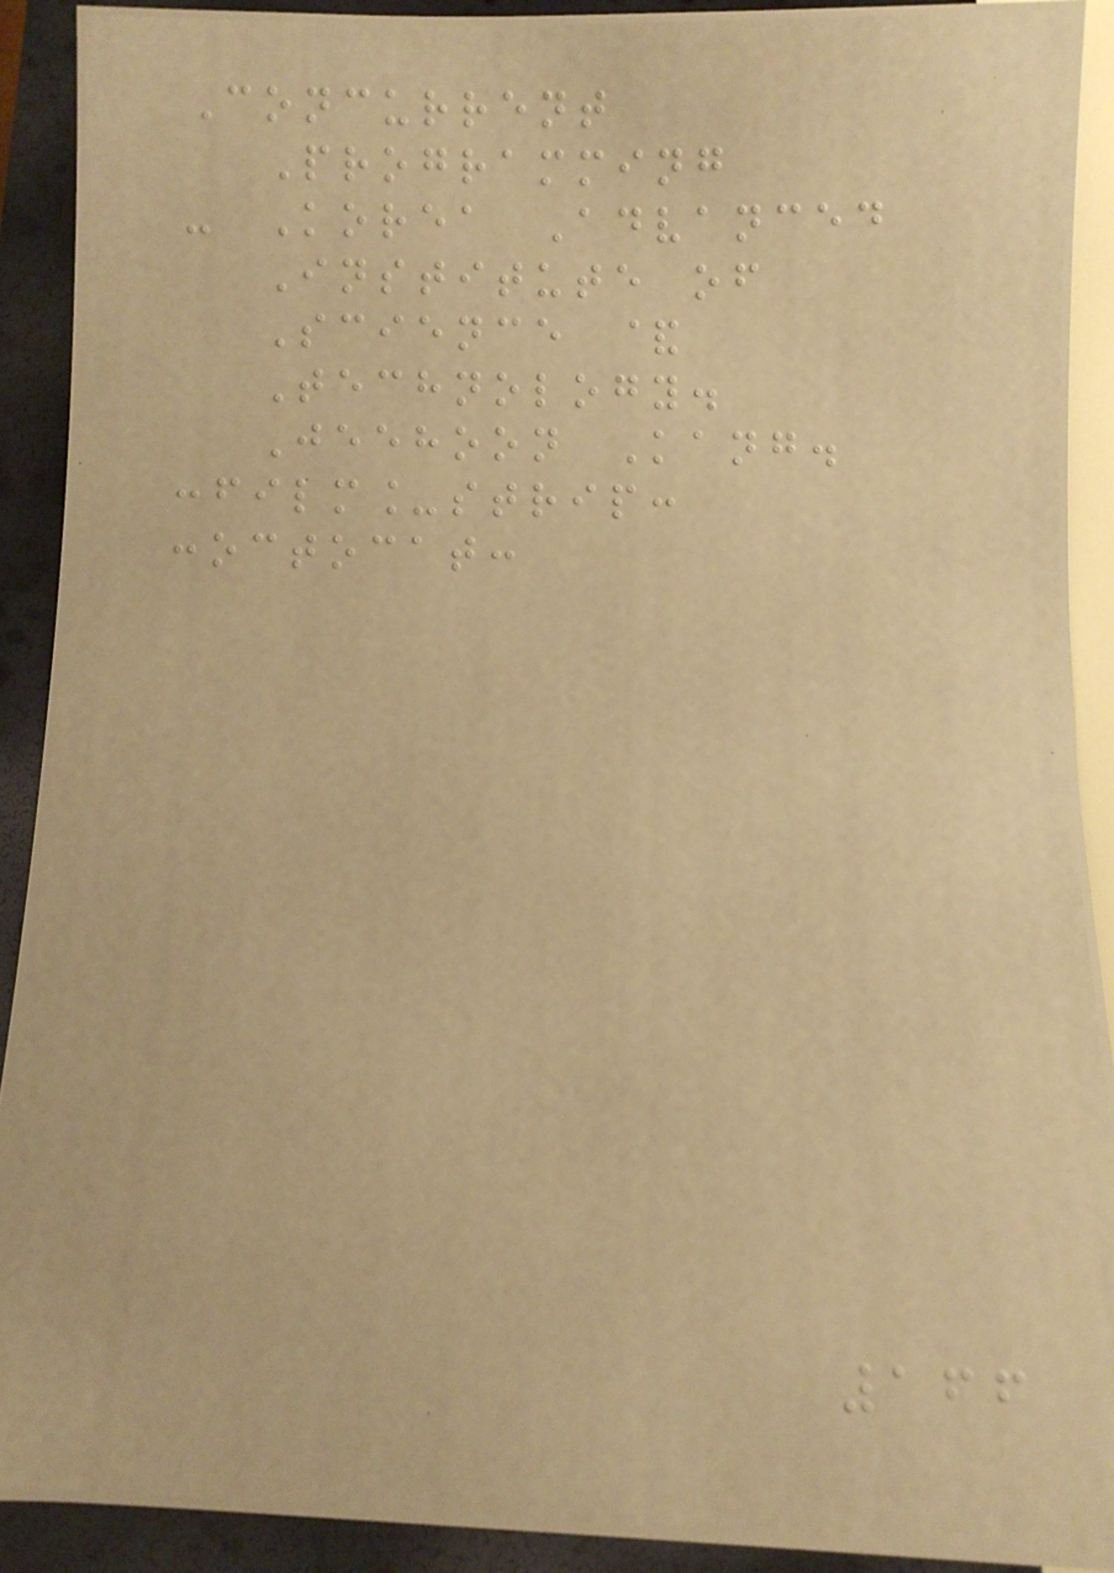Concurrent
Programming
- Korea Advanced
Institute of
Science &
Technology.
Jeehoon Kang.
:film_strip:
:octocat:
166
